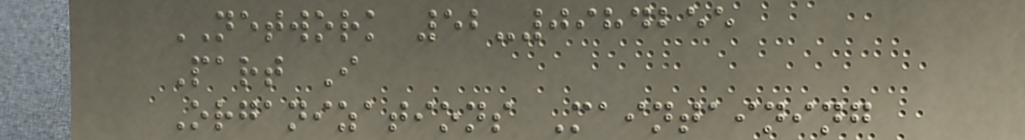NETWORK 52-0984255
Part I
Organizations Maintaining
